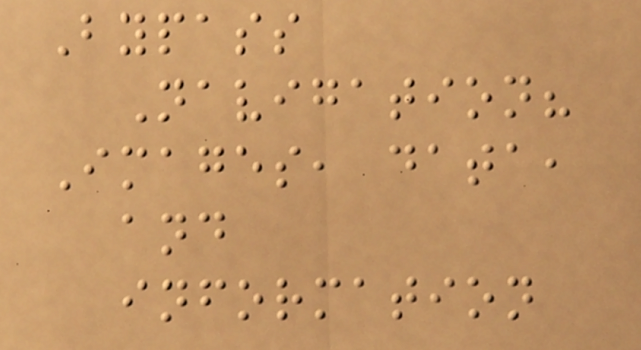Bypass
Navigation?
Images, data,
and
information
